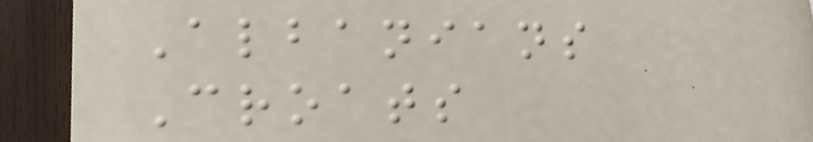Albanians
Croats
